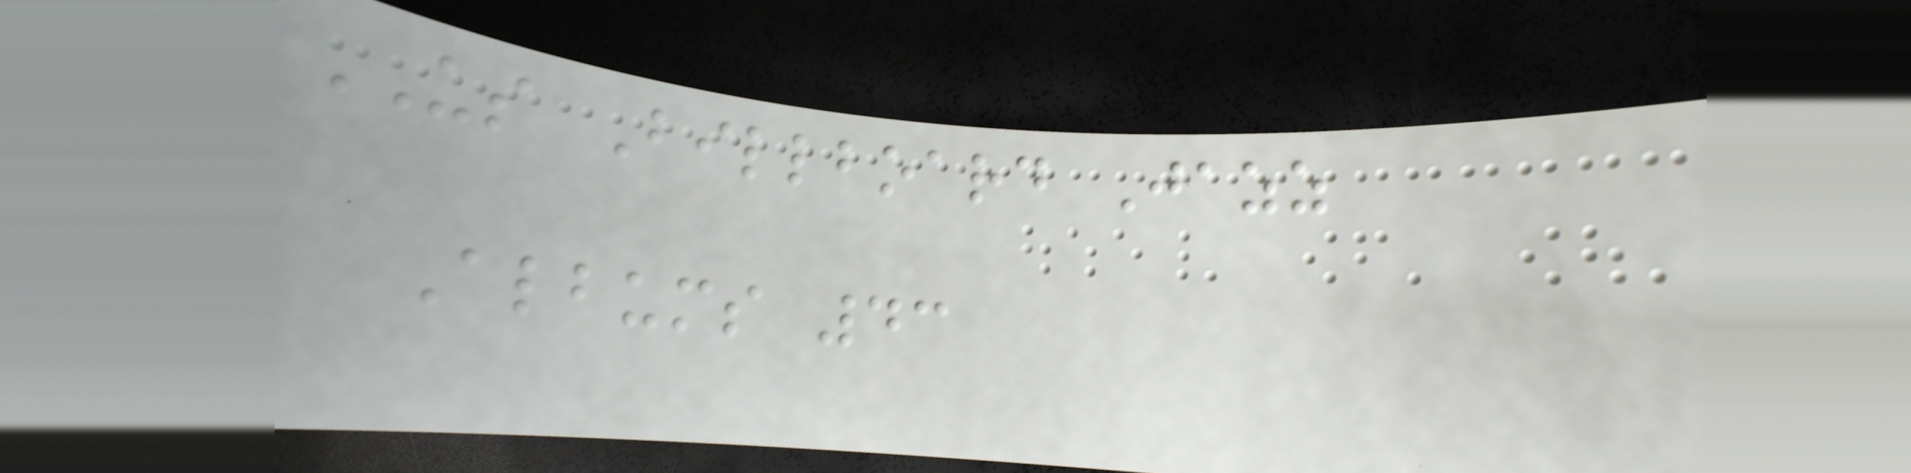US Billboard Jazz
Albums 43
